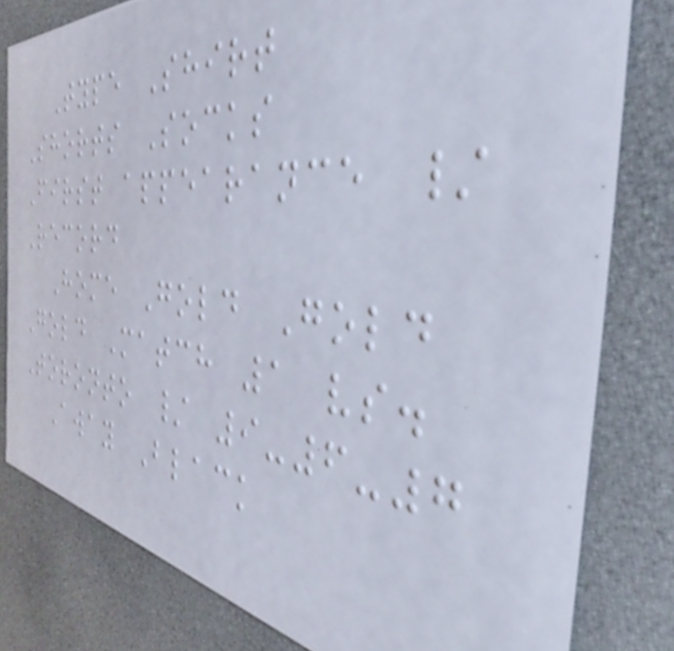Type Shirt
Shorts Socks
First appearance /
Record
Home Gold Gold
Gold Match 1 vs.
Toronto / 9-6-7
Away Black
